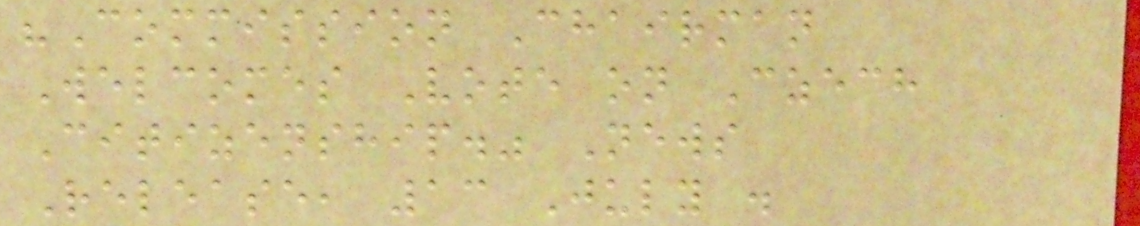"Commission Chairman
Welcomes Vote on Czech
Citizenship." News
Release, 13 July .
